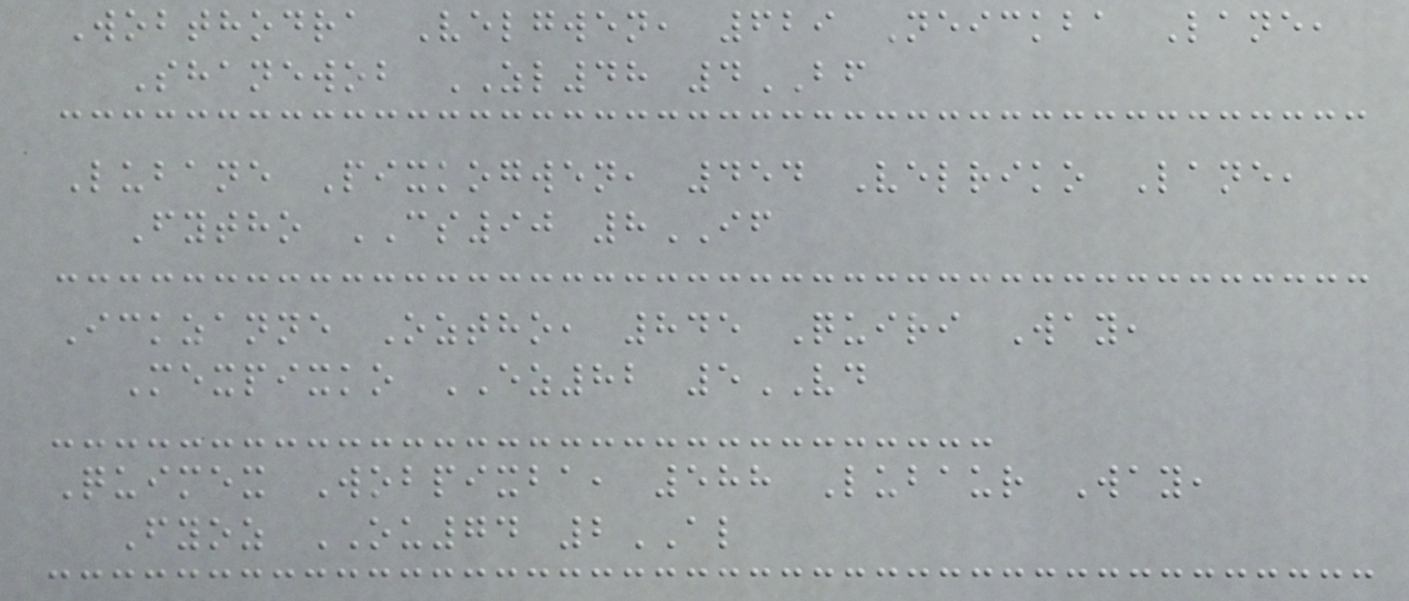Wobthodra Velgwen, 629 Neickba Lane,
Shanewob ZL48 4BF
Lubane Pixkogwen, 454 Velriko Lane,
Fytho CS90 8IF
Ickzanne Oztho, 845 Quiri Way,
Mexpixko EZ82 5VD
Quimex Wobpixba, 588 Lubaur Way,
Fyoz OU74 2AL
